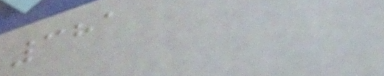381
